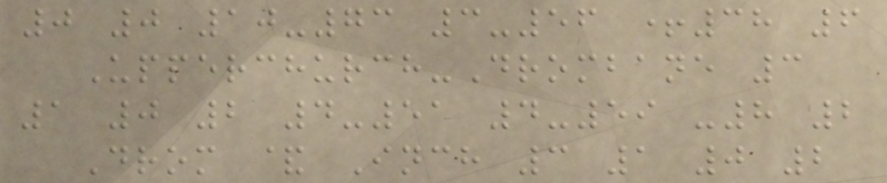0 0 10-73 3-56 +38 6
Upperchurch-Drombane 3
1 0 2 4-51 4-59 -8 2
Drom & Inch 3 1 0 2
